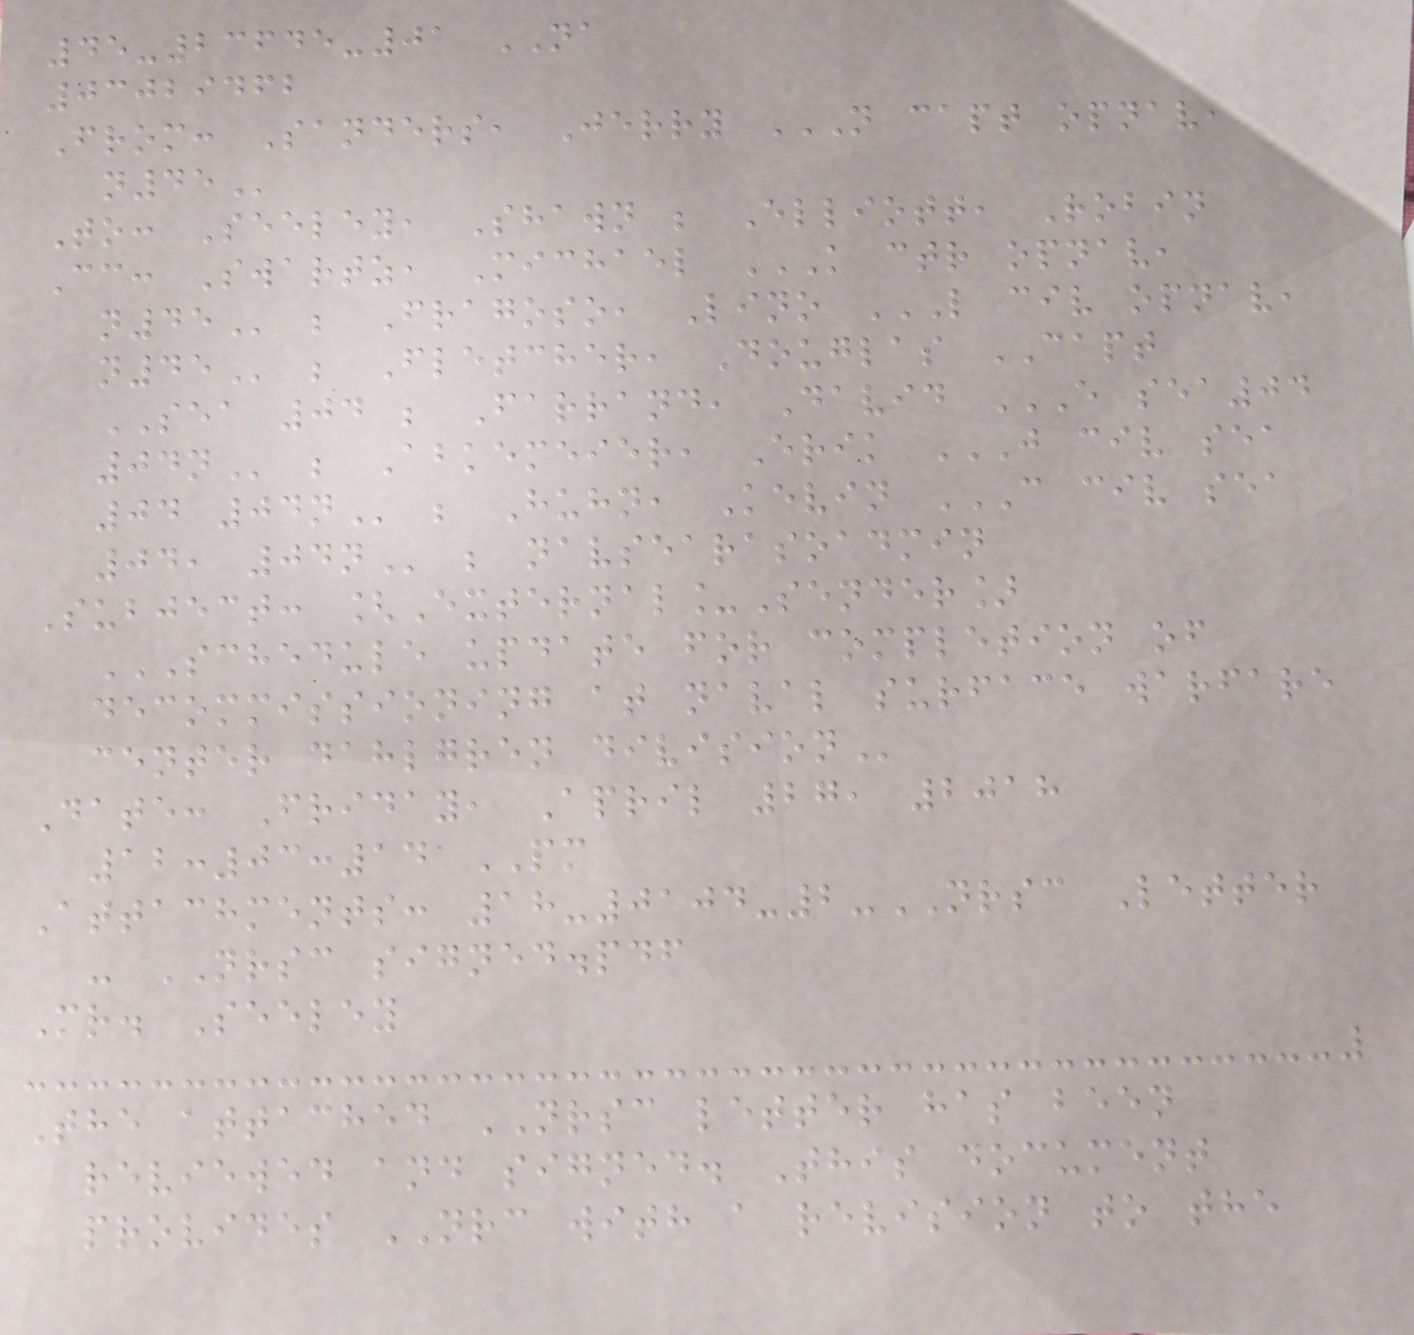45-23645-01 NA
03029462
From: Sanders, Jerry N CAPT OPNAV,
N45
To: Seeley, Shawn ; Elliott, Robin
Cc: Swartz, Michael K CTR OPNAV,
N45 ; Fragoso, Lino L CIV OPNAV,
N45 ; Fletcher, Douglas CAPT
SEA 04 ; Farrand, David E SEA04
04N ; Abkemeier, Erik J CIV SEA
04 04N ; Huhn, Kevin C CIV SEA
04, 04N ; navsearasoadmin
Subject: [External_Sender]
SCHEDULE UPDATE FOR COMPLETION OF
DECOMMISSIONING AT NAVAL SURFACE WARFARE
CENTER DAHLGREN DIVISION
Date: Friday, April 27, 2018
12:03:14 PM
Attachments: 18-0104-2-NRSC Letter
- NRSC signed.pdf
Mr. Seeley
The attached NRSC letter has been
reviewed and signed. This document
provides NRC with a revision to the
